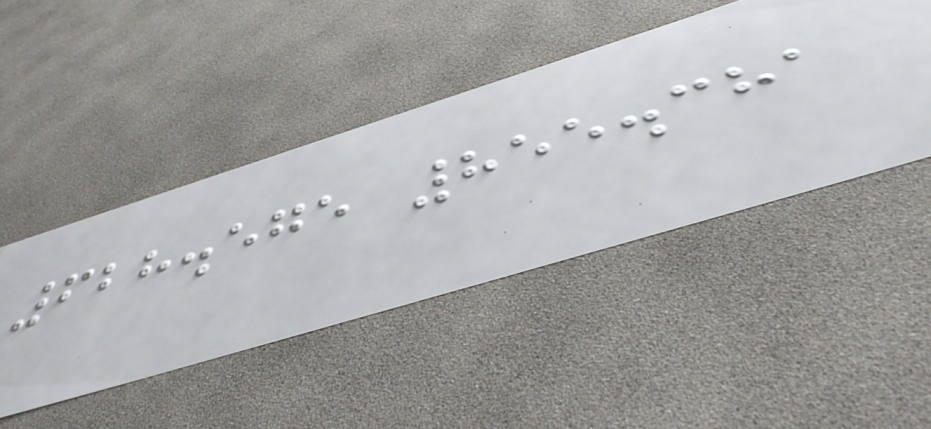628.575 855.381
